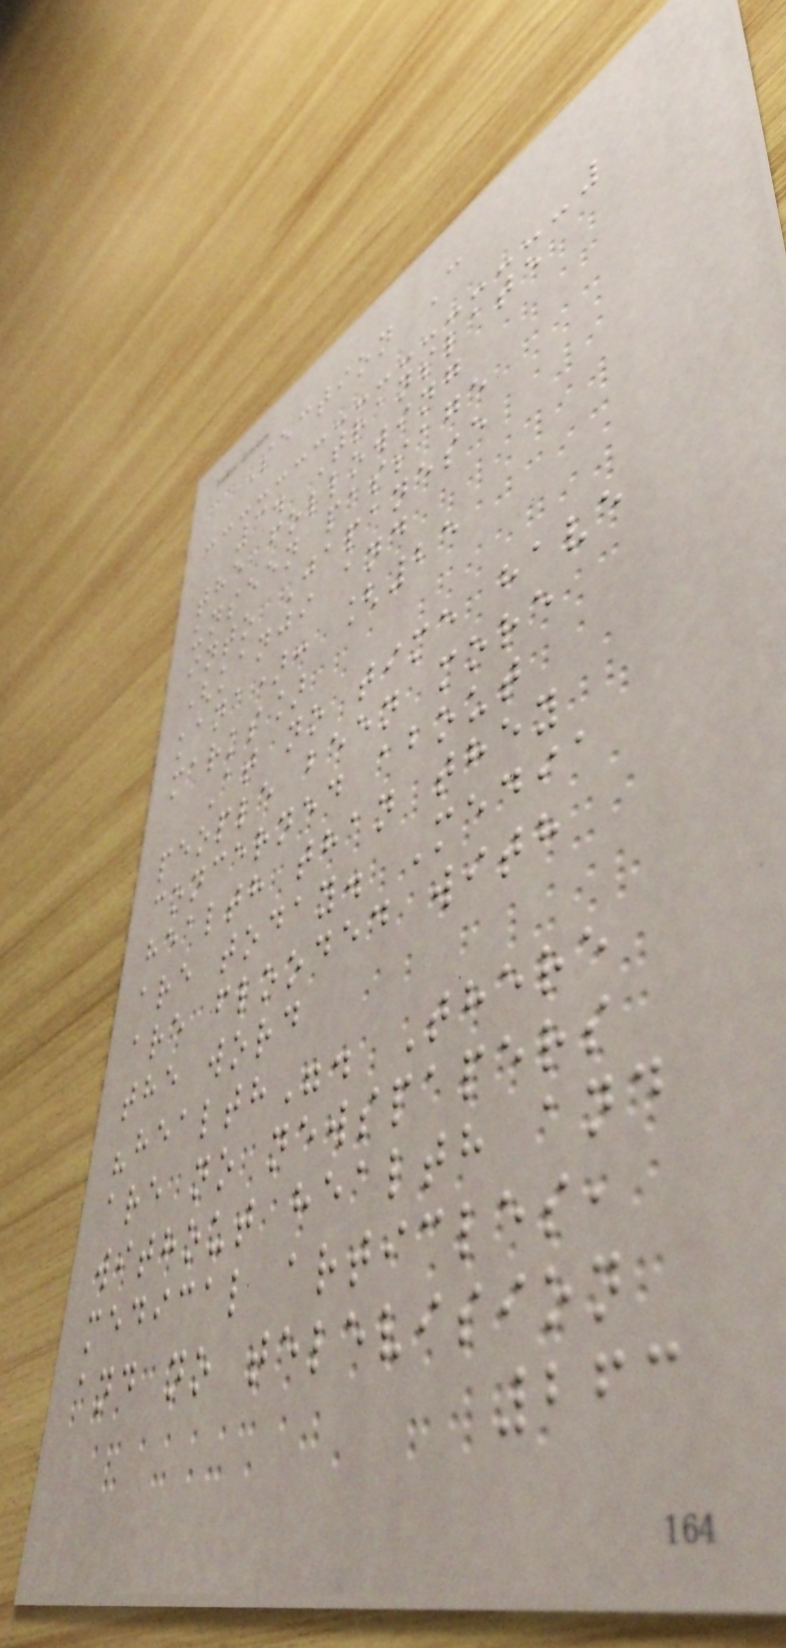Section C
3. Translate
the following
unseen passage
into Japanese
(kanji and
kana): [25
marks]
At no time have
people been more
concerned about
health than they
are today. Media
are flooded with
the word
"health". There
are no newspapers
without health and
medical articles,
and no television
263
